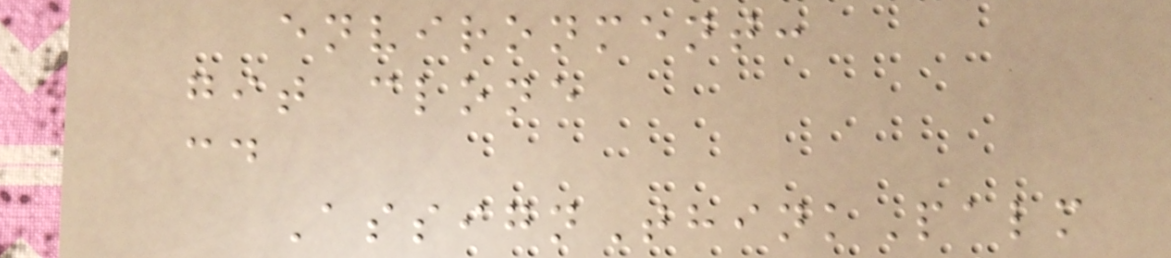environment:
git clone
cd
AssignThinkPalm
